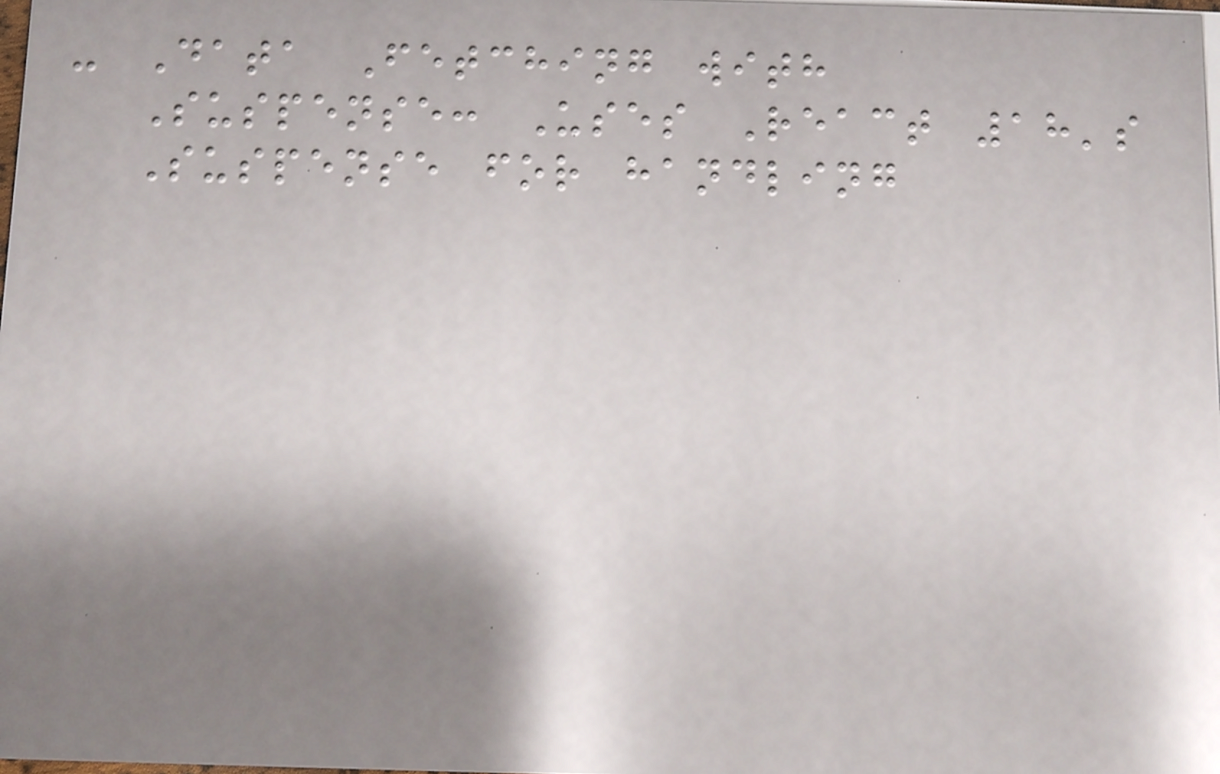- Data Fetching with
Suspense: Uses React 18's
Suspense for handling
